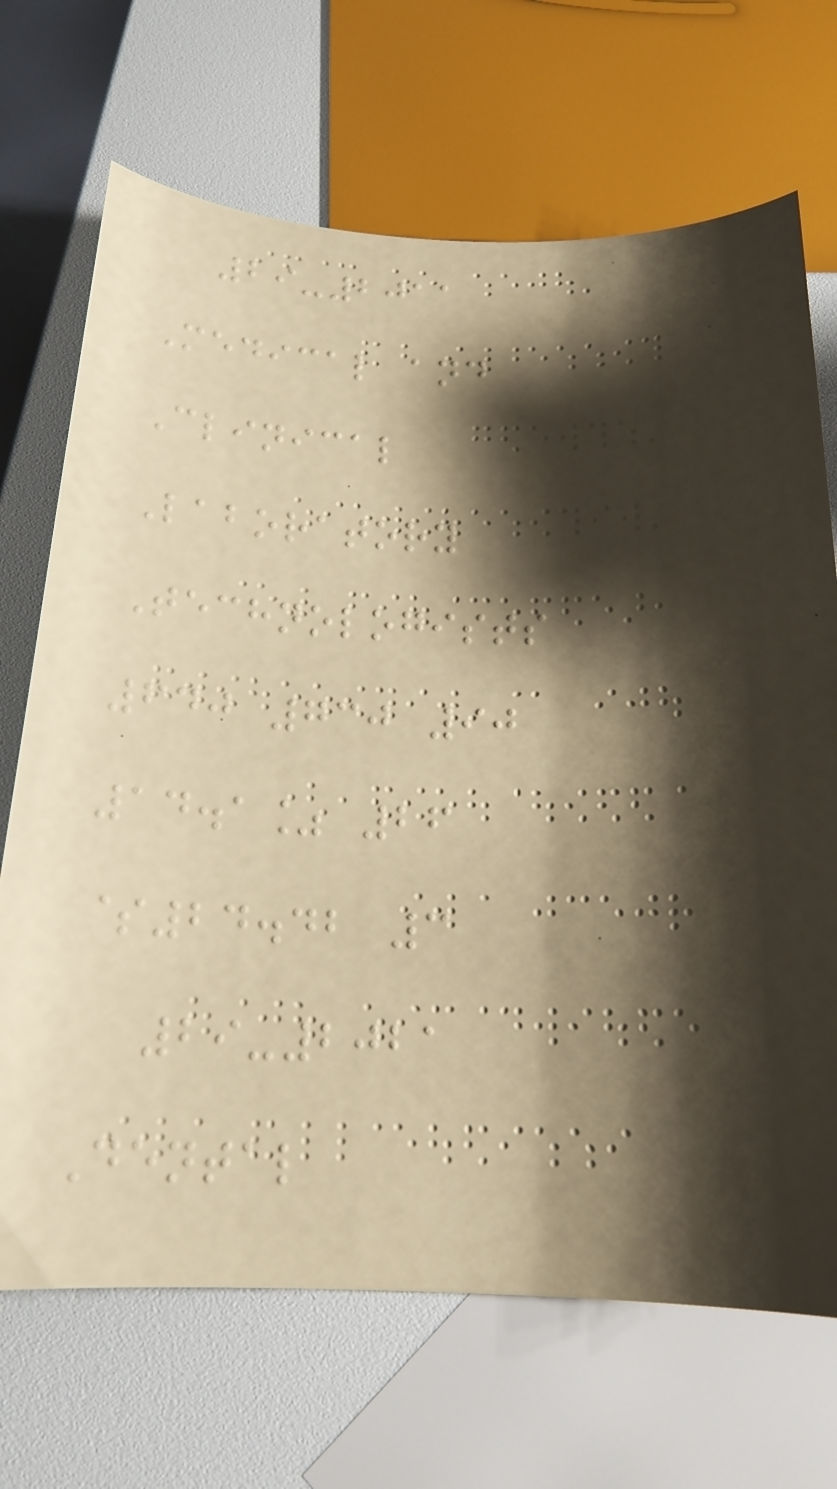29-2011
Medical and
Clinical
Laboratory
Technologists
640 730 90
14.1% 26
$24.42 3
29-2021
Dental
